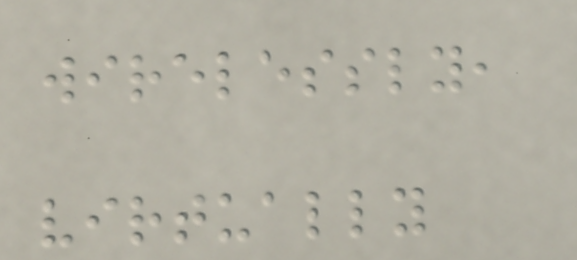wirelessly,
virtually
